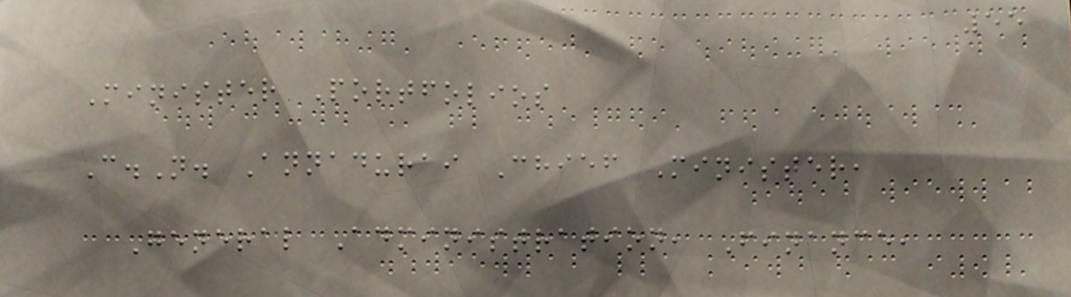55
Minister Portfolios
C.N. Annadurai Chief Minister,
General Administration, Finance,
